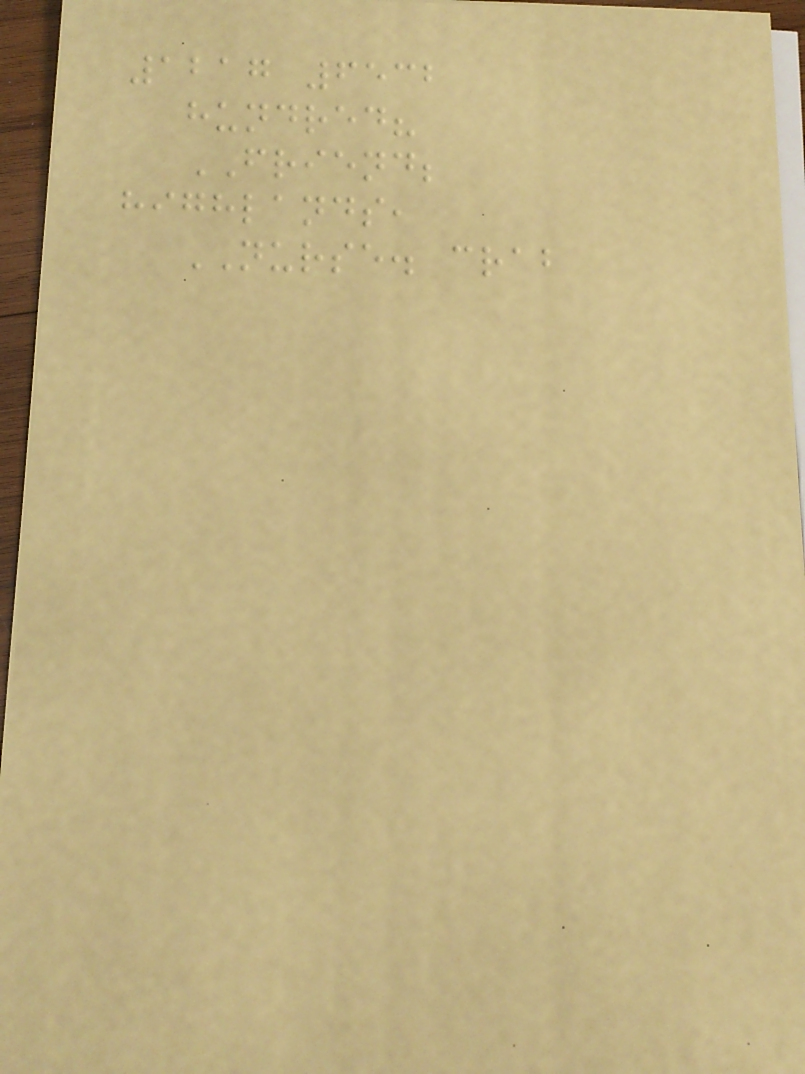1217 6532
hundred?
FRIEND;
highlands,
NURSE. crab
